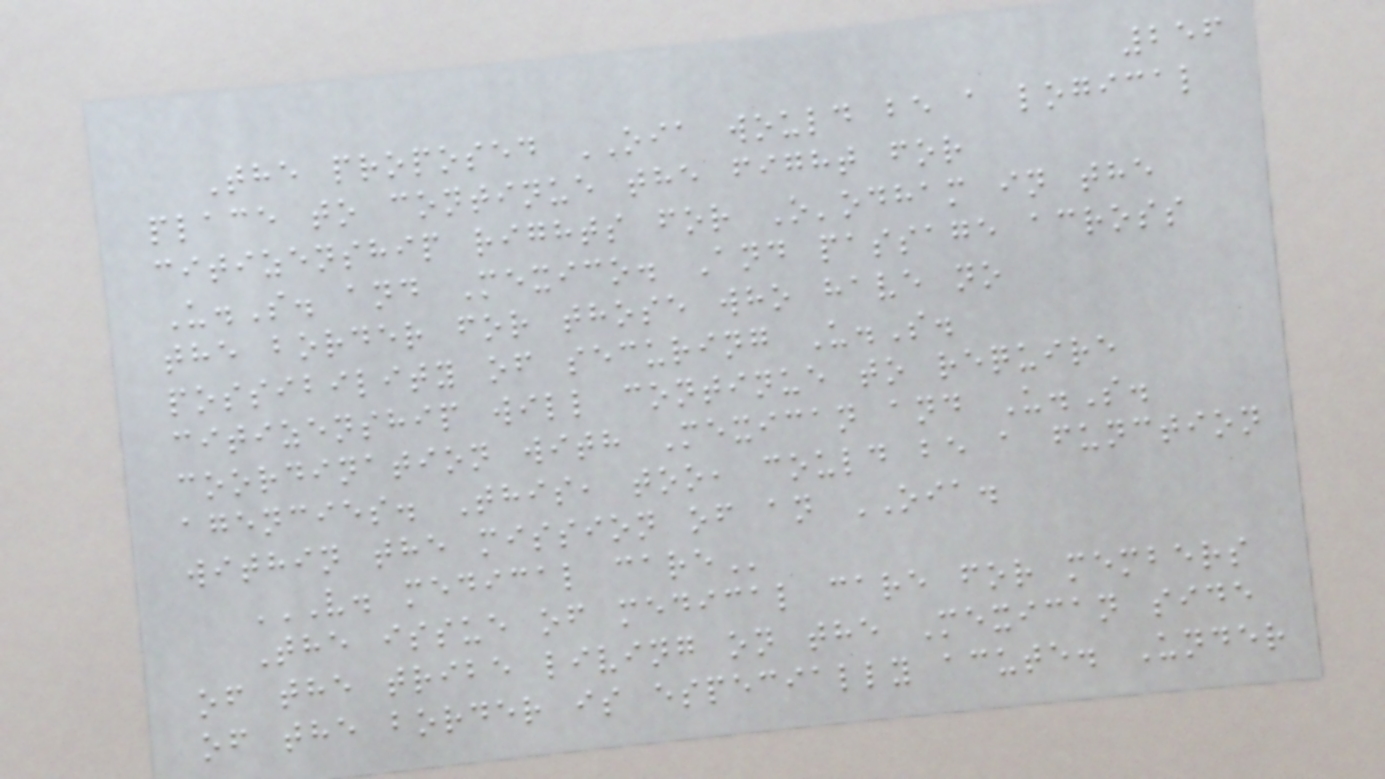256
The proposed OIA would be a logical
place to continue the fight for
citizenship rights for O'odham in the
U.S. and Mexico. And passage across
the border for those who have no
possibility of securing U.S.
citizenship will continue to require
coordination with Mexican and U.S.
agencies. This, too, could be a function
within the mission of an OIA.
V. MEDICAL CARE
The issue of medical care for members
of the tribe living on the Mexican side
of the border is especially acute. Under
